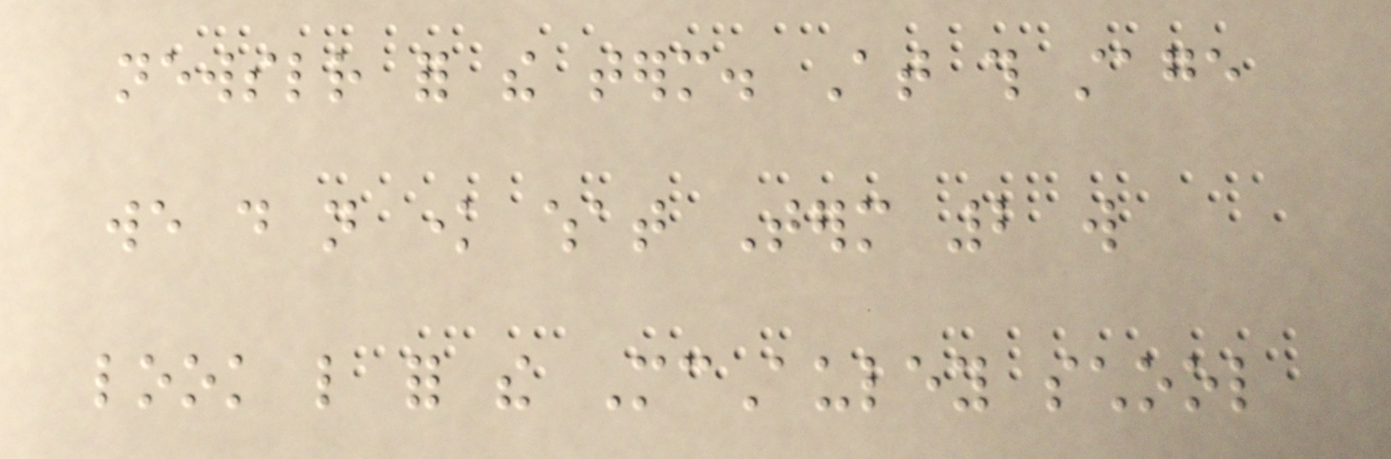newsletter for the term. At this stage
we do not know what Term 2 will
look like for the McAuley school
